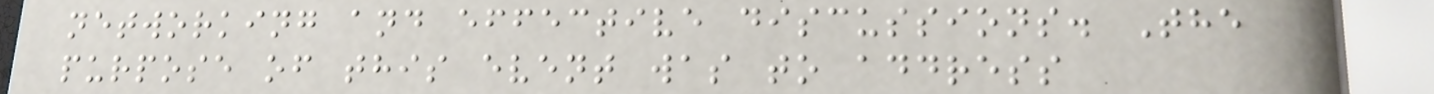networking and effective discussions. The
purpose of this event was to address
